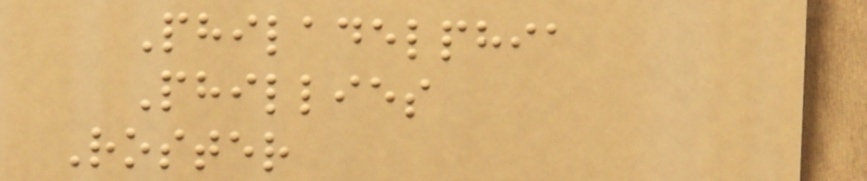Philadelphia
Phillies
Roster
